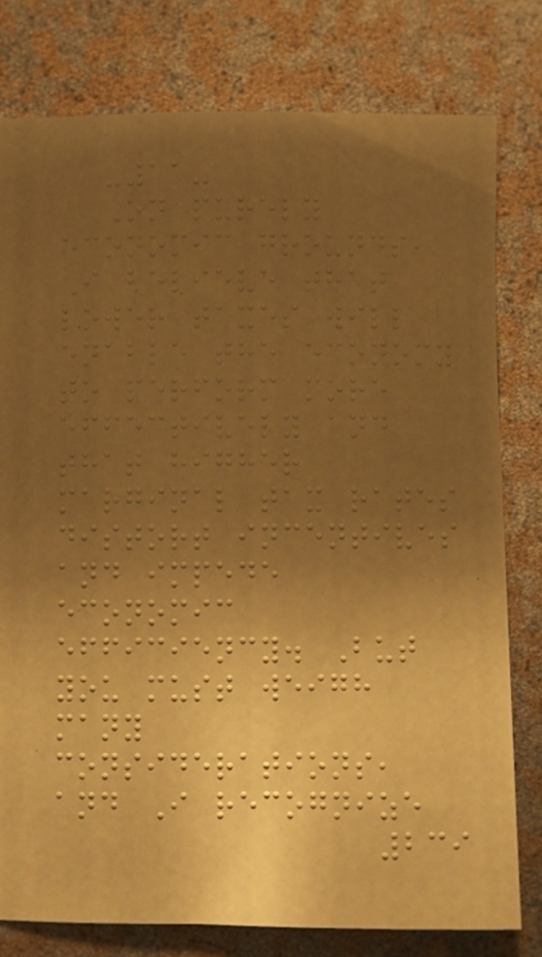-11-
On purely
economic grounds,
I believe that
lower taxes will
enable the economy
to perform more
effectively and
that higher
marginal tax rates
distort incentives
and impede
economic
efficiency. But
you must weigh
many
considerations,
and I recognize
239
